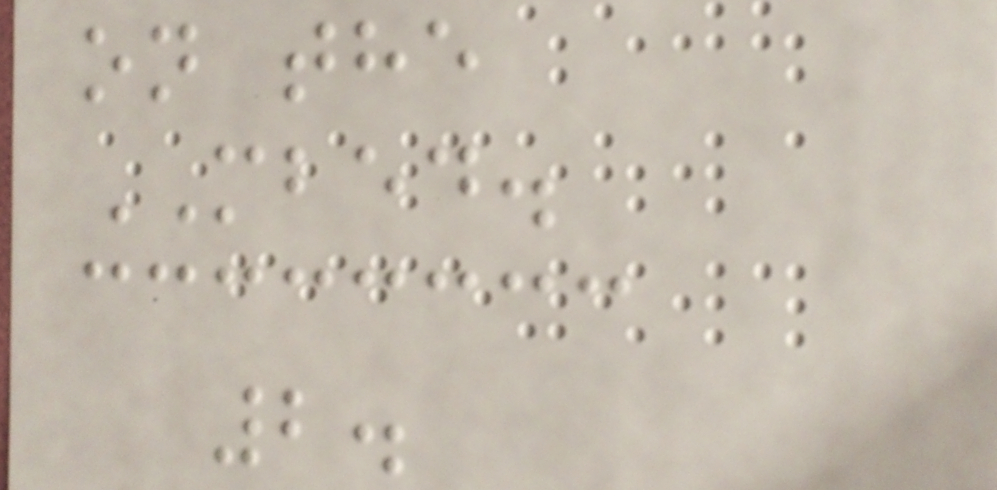on the
MBED.
2.
